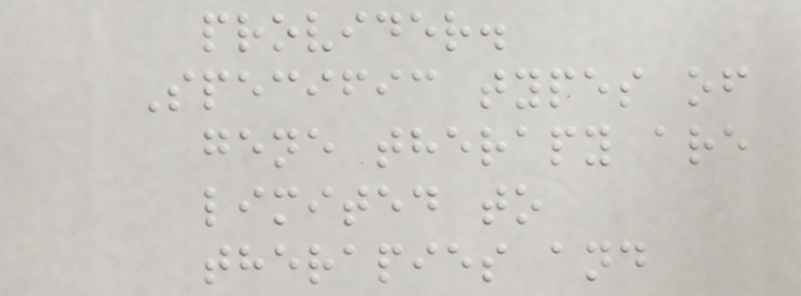provider.
Specific types of
gene therapy are
limited to
therapies and
